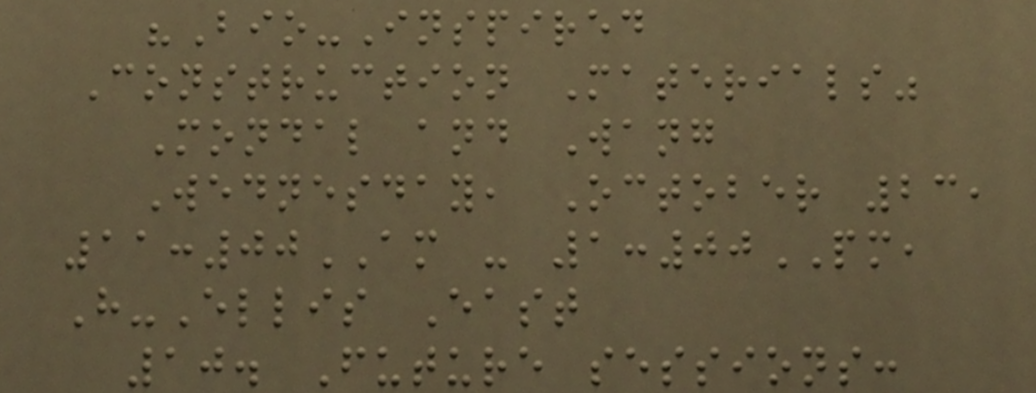"Bio-Inspired
Construction Materials"
Mondal and Wang
Wednesday, October 23,
11:00AM - 1:00PM,
H-Ellis East
10. Future sessions:
